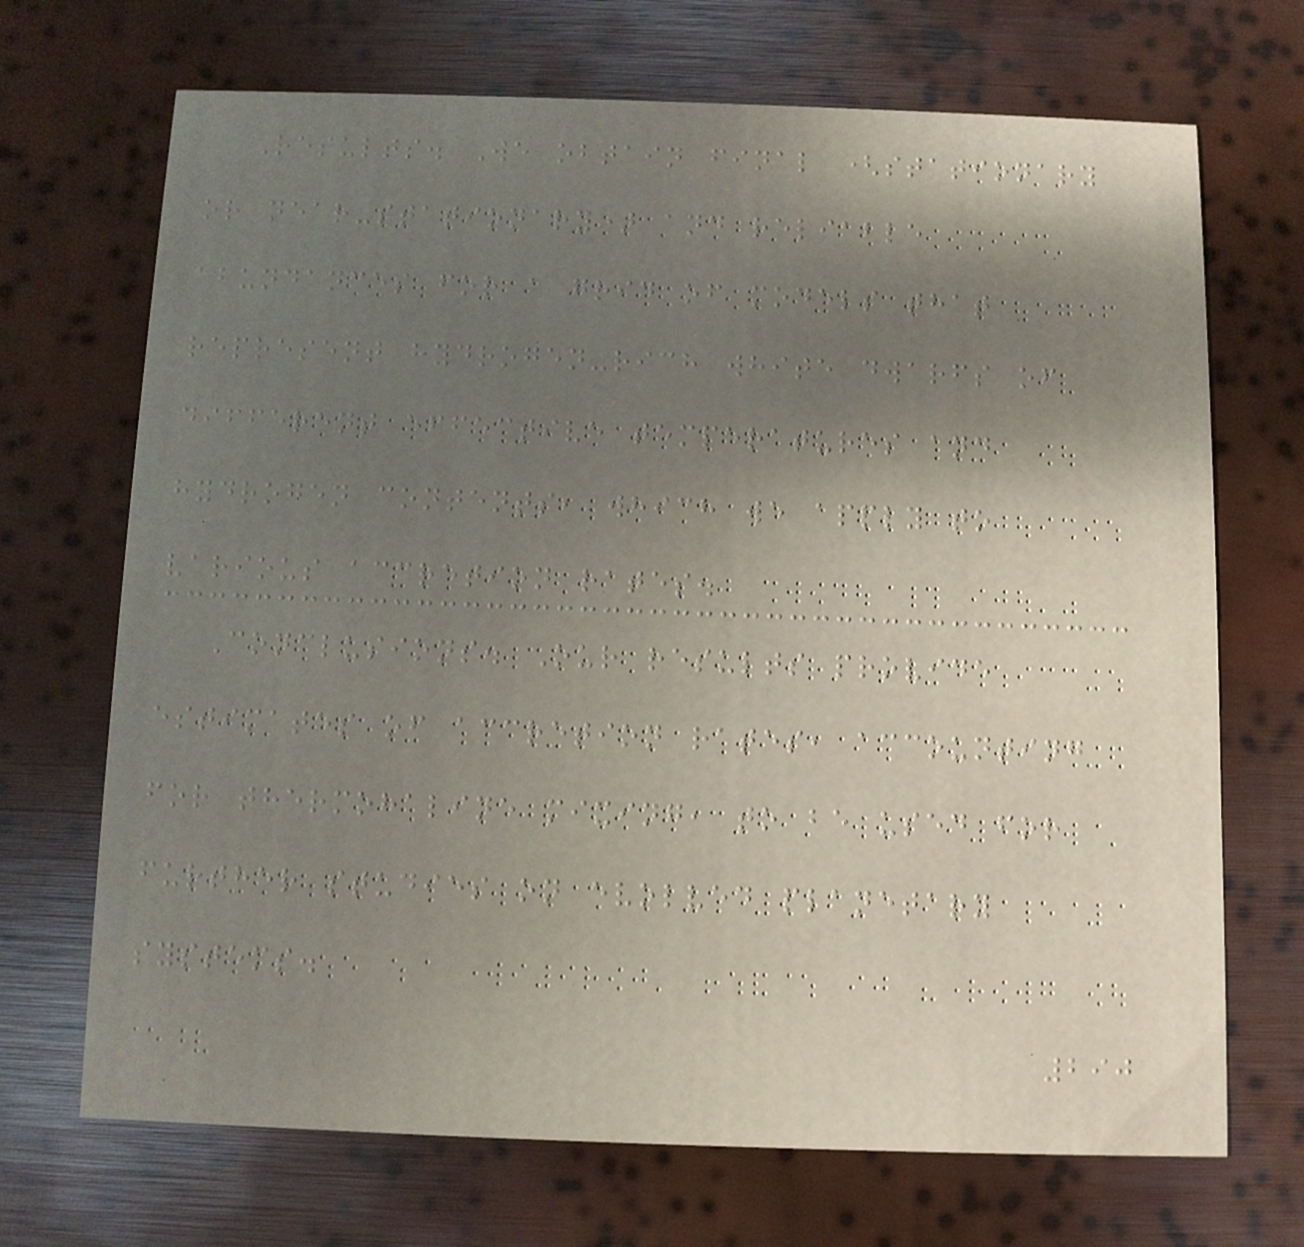Results. We obtain final (stationary
or near-stationary) and reliable
abundances for a grid of models that
represent hydrogen-rich white dwarfs of
different effective temperatures and
hydrogen contents, which we apply to
various accretion rates.
Conclusions. Our results provide
estimates of accretion rates, accounting
for thermohaline mixing, to be used for
further studies on evolved planetary
systems.
290
